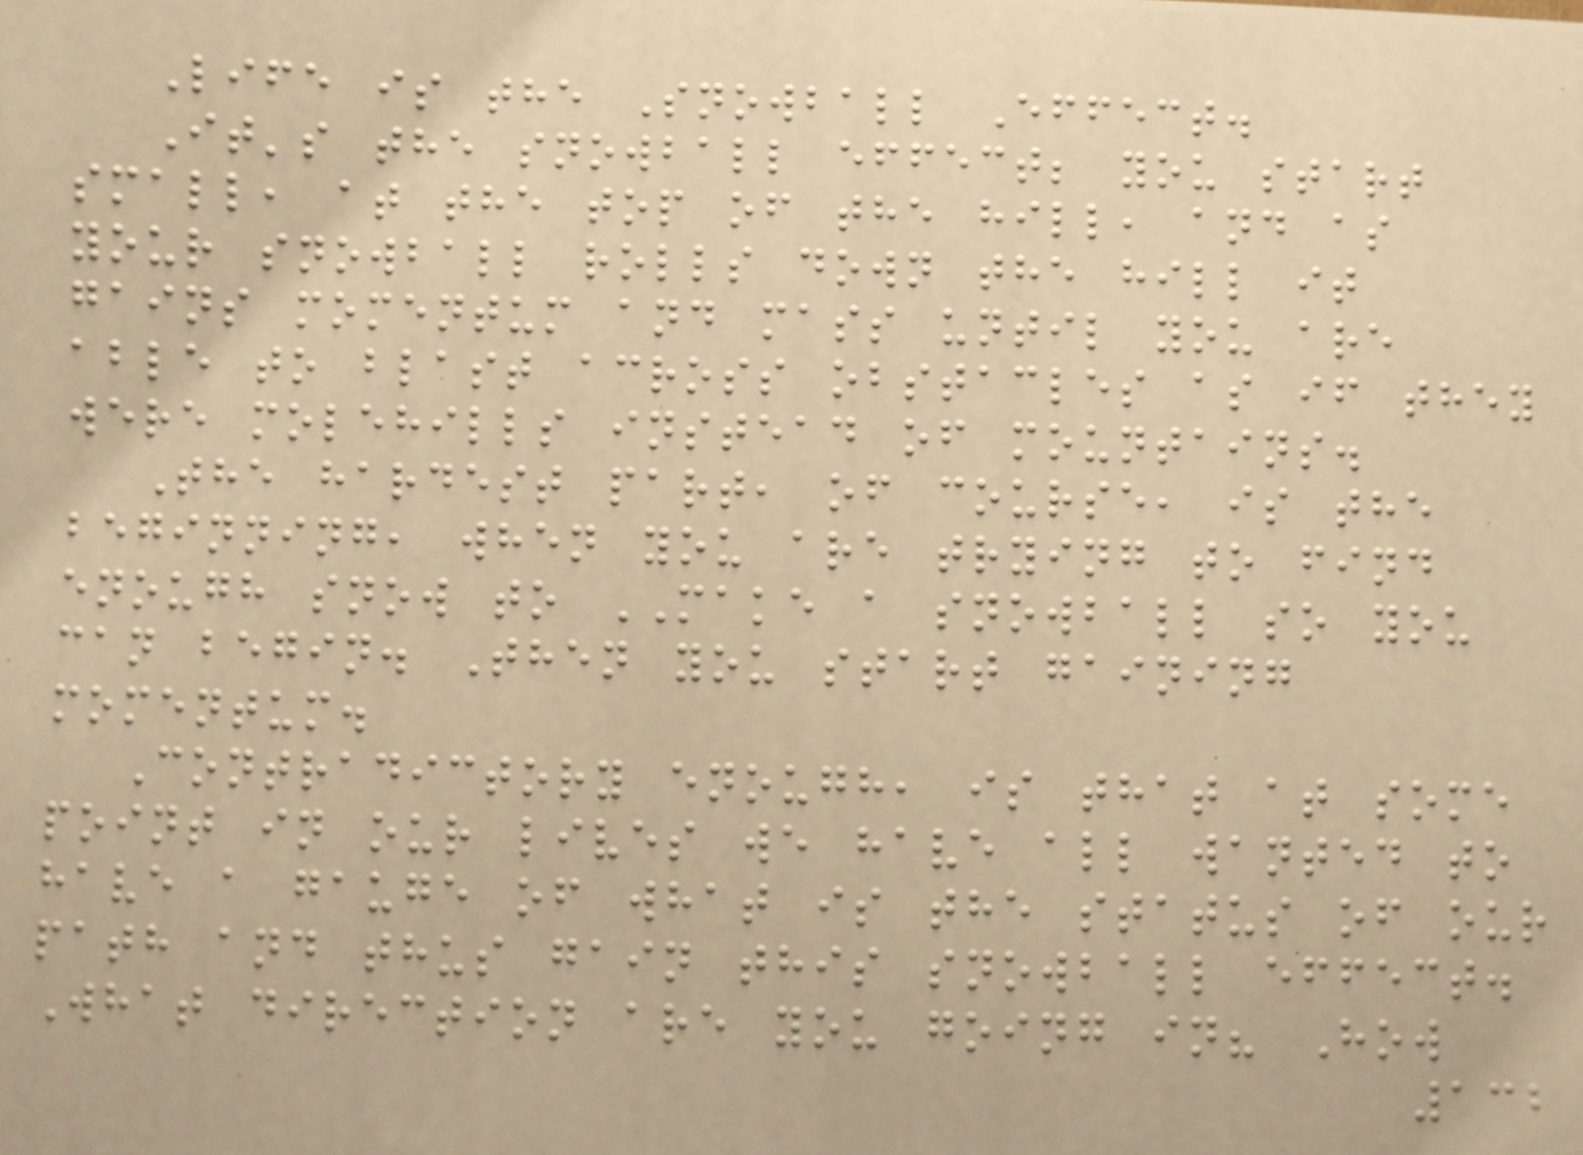Life is the Snowball Effect.
It's the snowball effect; you start
small, at the top of the hill, and as
your snowball rolls down the hill it
gains momentum and mass until you are
able to blast across obstacles as if they
were molehills instead of mountains.
The hardest part, of course, is the
beginning, when you are trying to find
enough snow to MAKE a snowball so you
can begin. Then you start gaining
momentum.
Contradictory enough, is that at some
point in our lives we have all wanted to
have a gauge of what is the status of our
path and thus gain this snowball effect.
What direction are you going in? How
132
